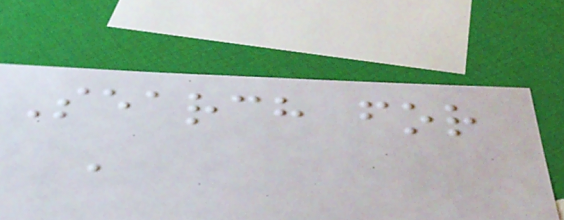Search for
a
